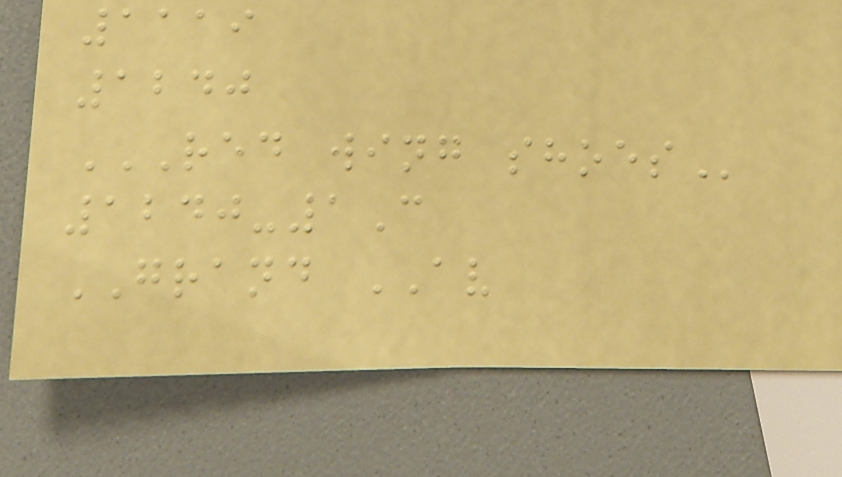1119
1240
RED WING SHOES
1240-1C
GRAND AV
